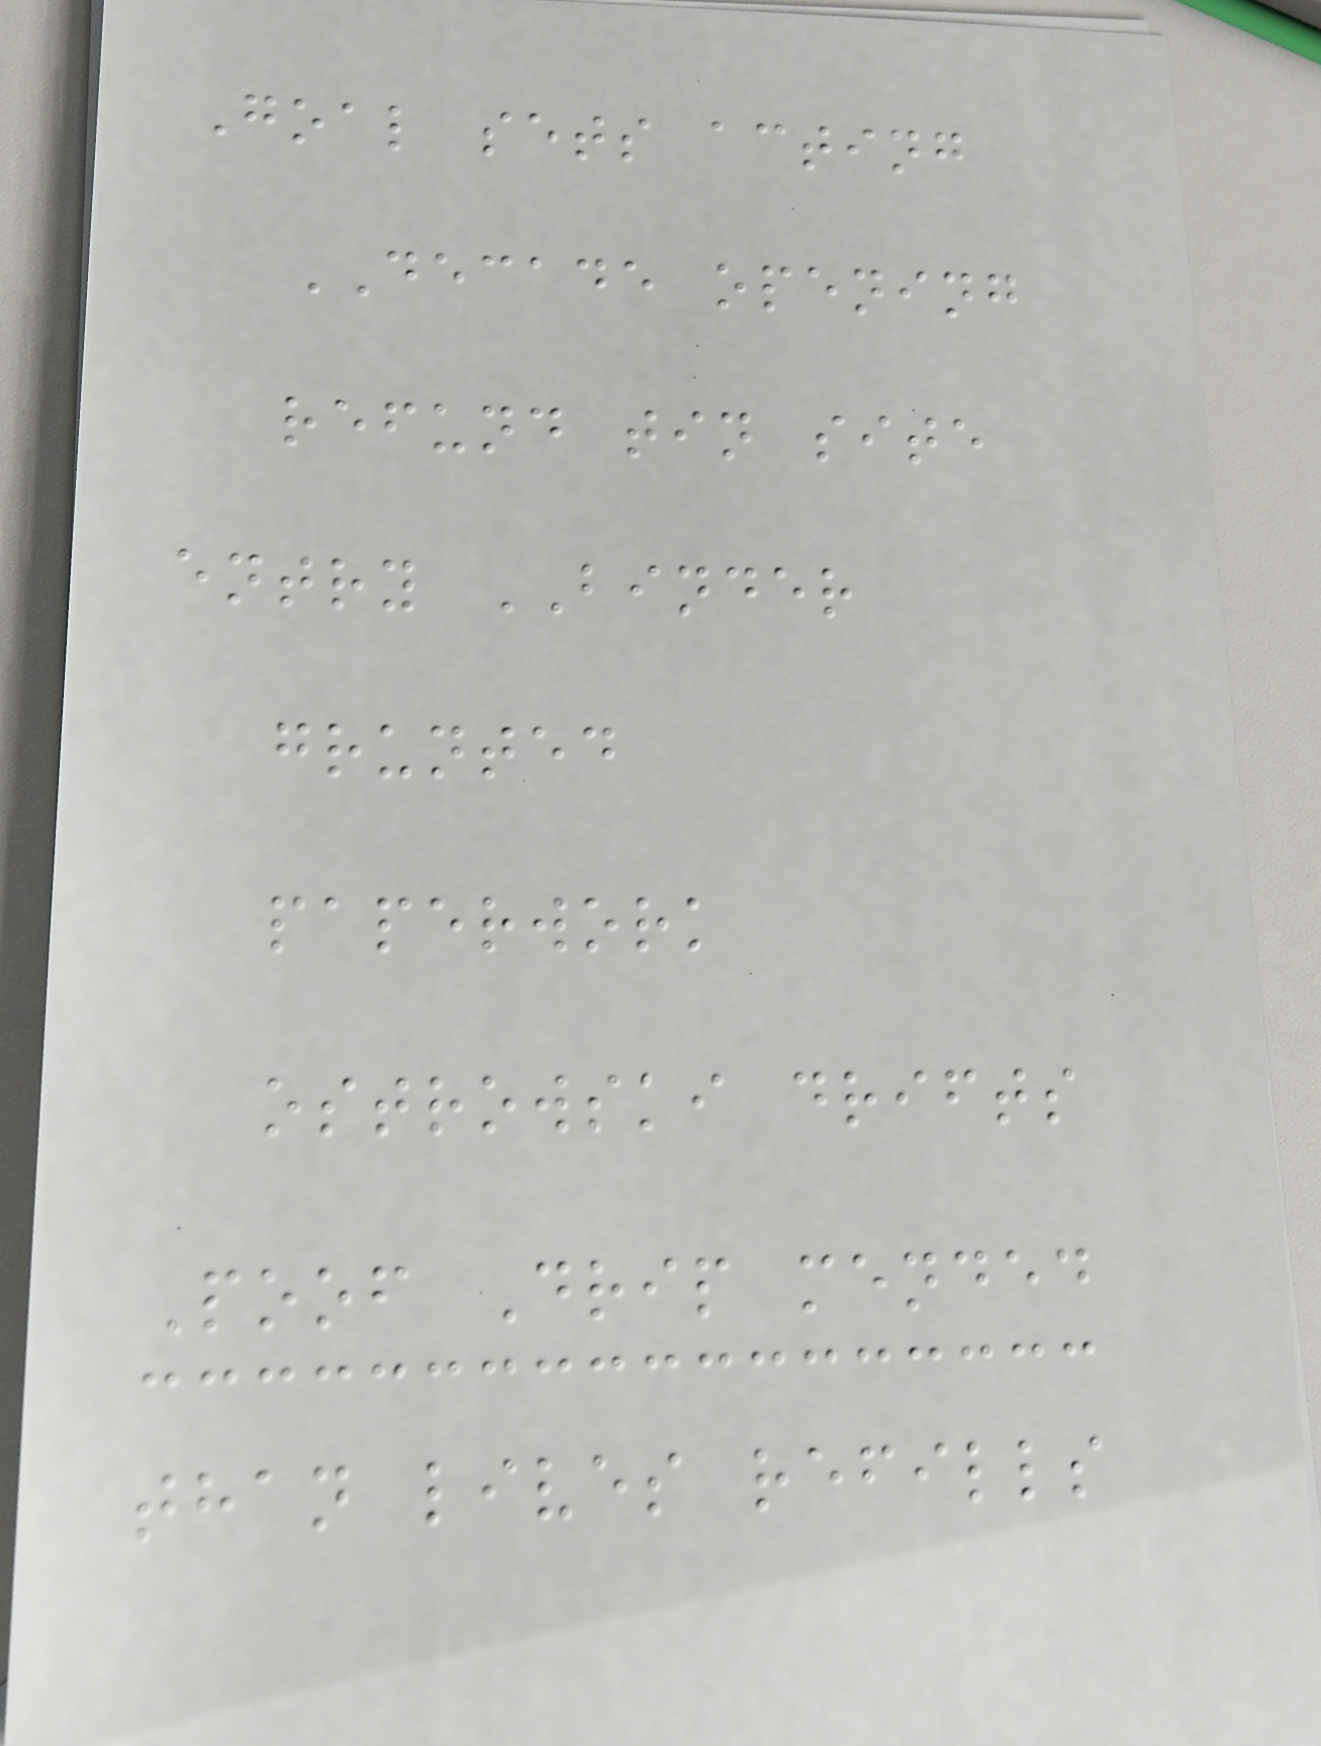Goal sets acting
DECADE opening
refund tin site
entry BINDER
grunted
paperwork
ostrowski drifts
Poof Drip mended
than lives refills
